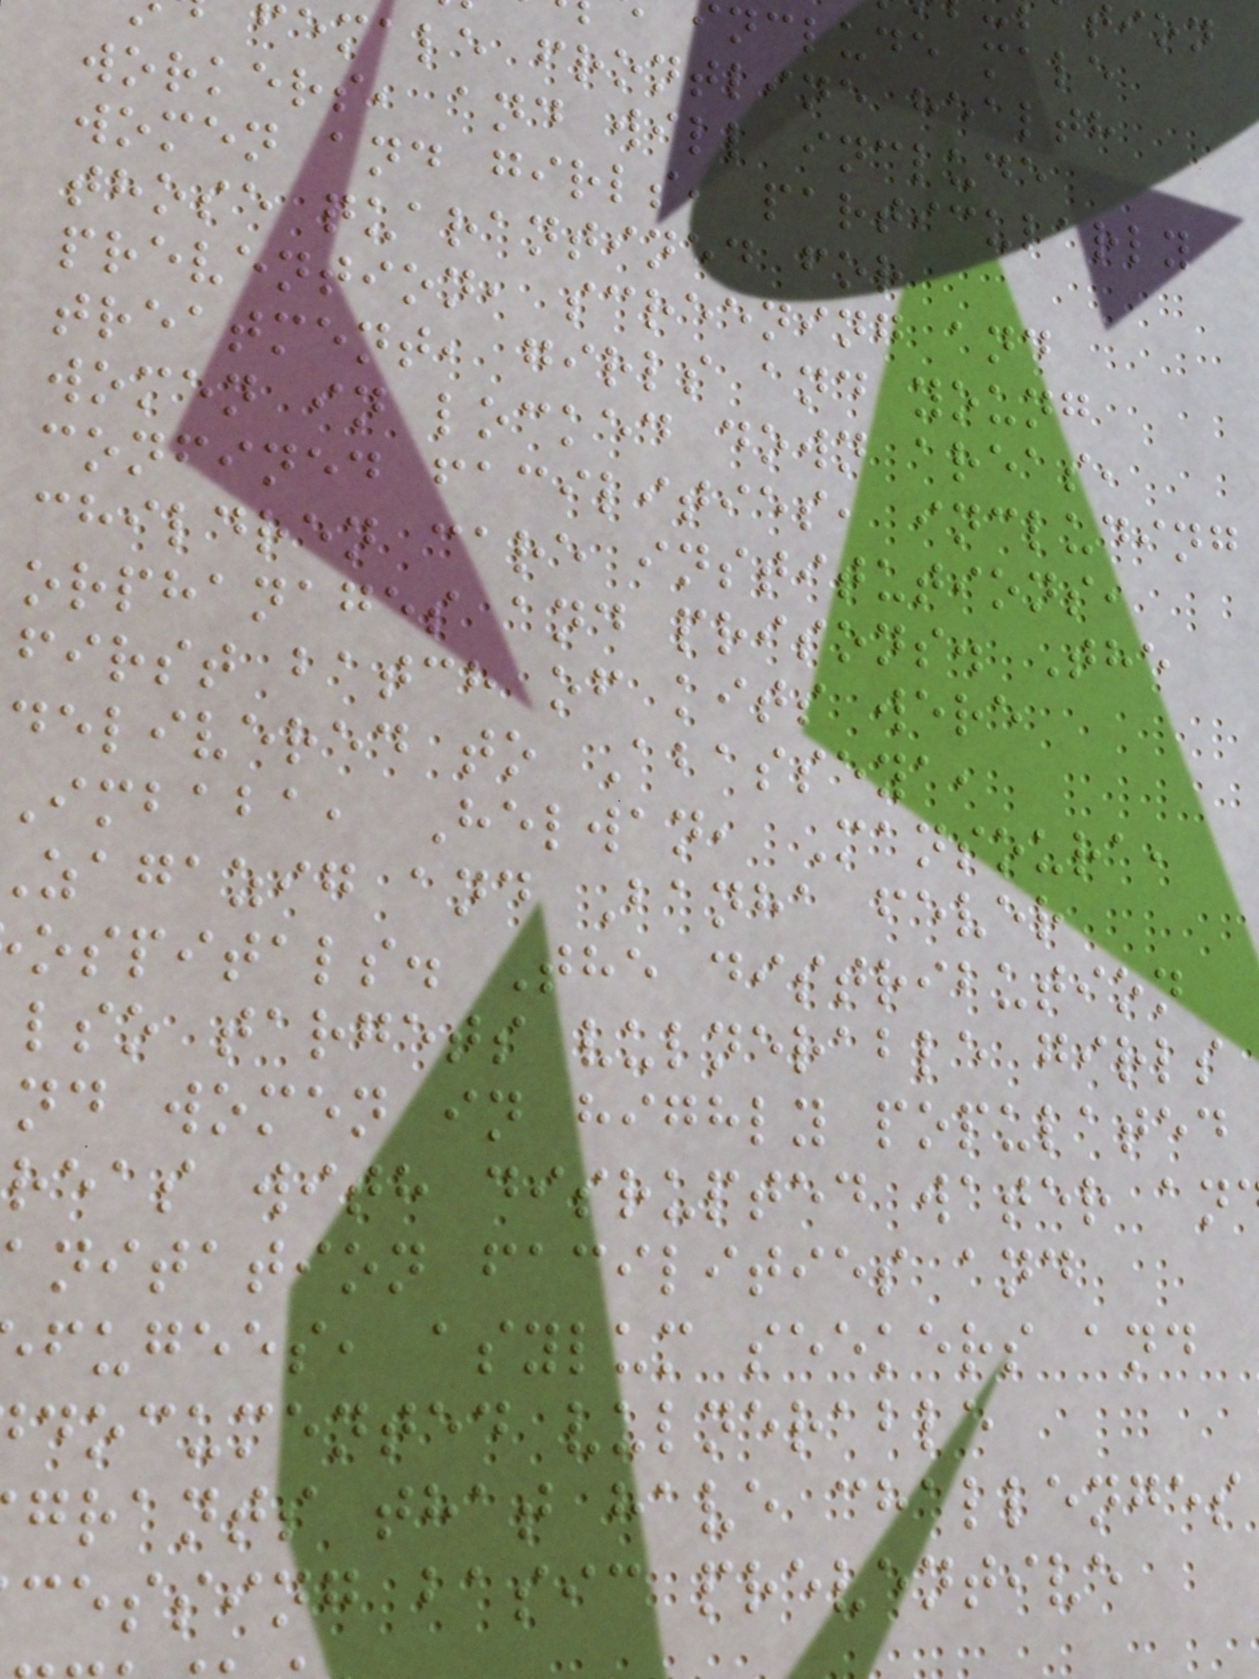nclude male
emale frontline health
workers, and will include
women and girls, particularly
those quarantined for
prevention, screening and
treatment, girls and young
women in locked down areas,
confined facilities, including
children care institutions,
orphanages and prisons. The
first batch of kits were
delivered to Abasseya,
imbaba, Helwan, Mansoura,
zagazig and Banha fever
ospitals. The distribution
lso targets vulnerable girls
nd women in highly populated
reas with disrupted water an
nitation facilities and
fugees, asylum seekers and
documented vulnerable
grants that have challenges
cessing basic preventive
